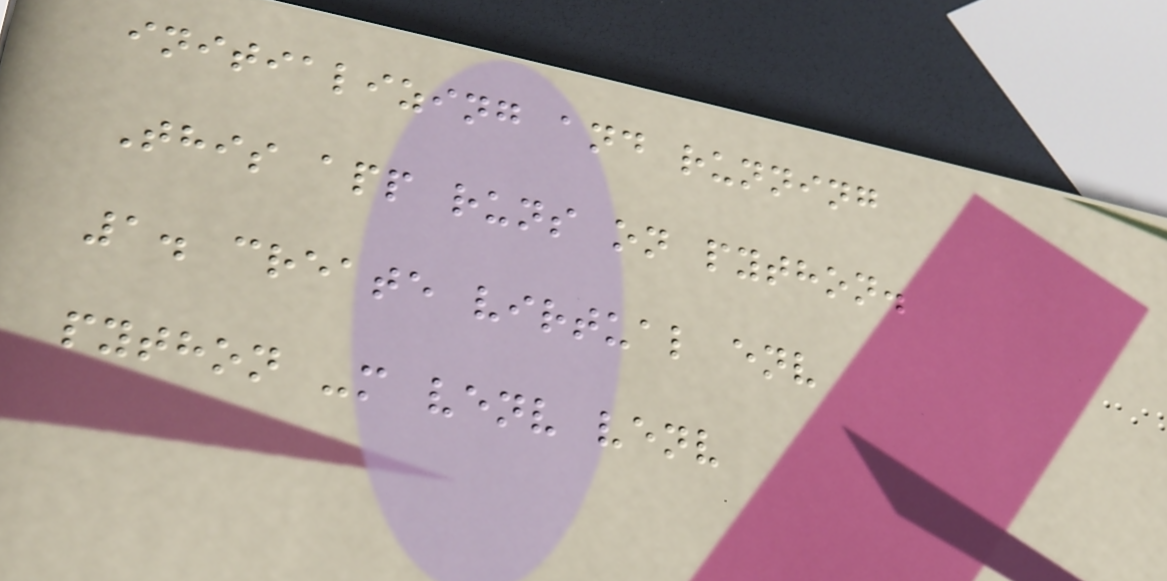initializing and running
This app runs on python.
1. create virtual env
python -m venv venv
